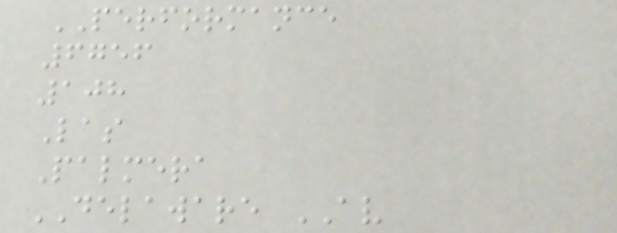PERFORMANCE
6756
108
Las
Palmera
DELAWARE AV
